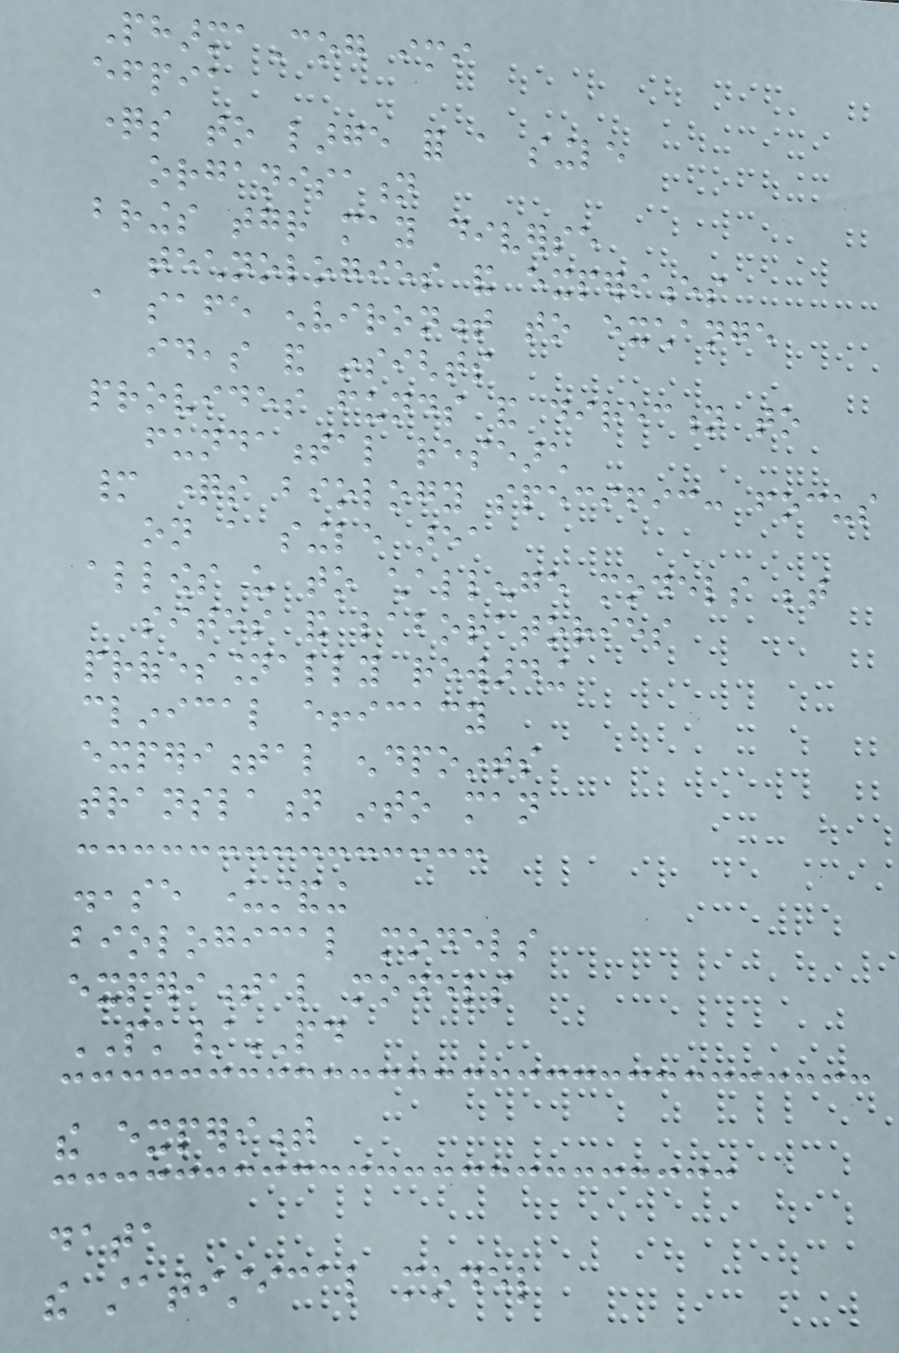PharmaCog imi
efpia
questions to large for a single
organisation
brings together may diverse
technologies and experiences
a safe environment to exchange
ideas and insights
provides funds and direction to
fundamental research
many questions biology specific: focus
on a single area
allows us to challenge models between
sites and laboratories
professionally rewarding
clinical efficacy
experimental endpoints
translation into man
disease understanding
biological models
experimental models
PK/PD
the experiment
data
the statistical model
